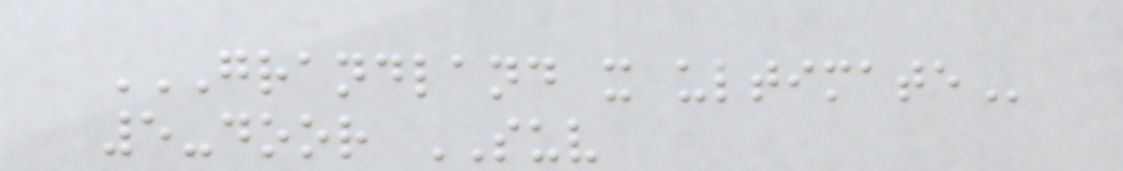GRANDLAND X ULTIMATE
5-door SUV
